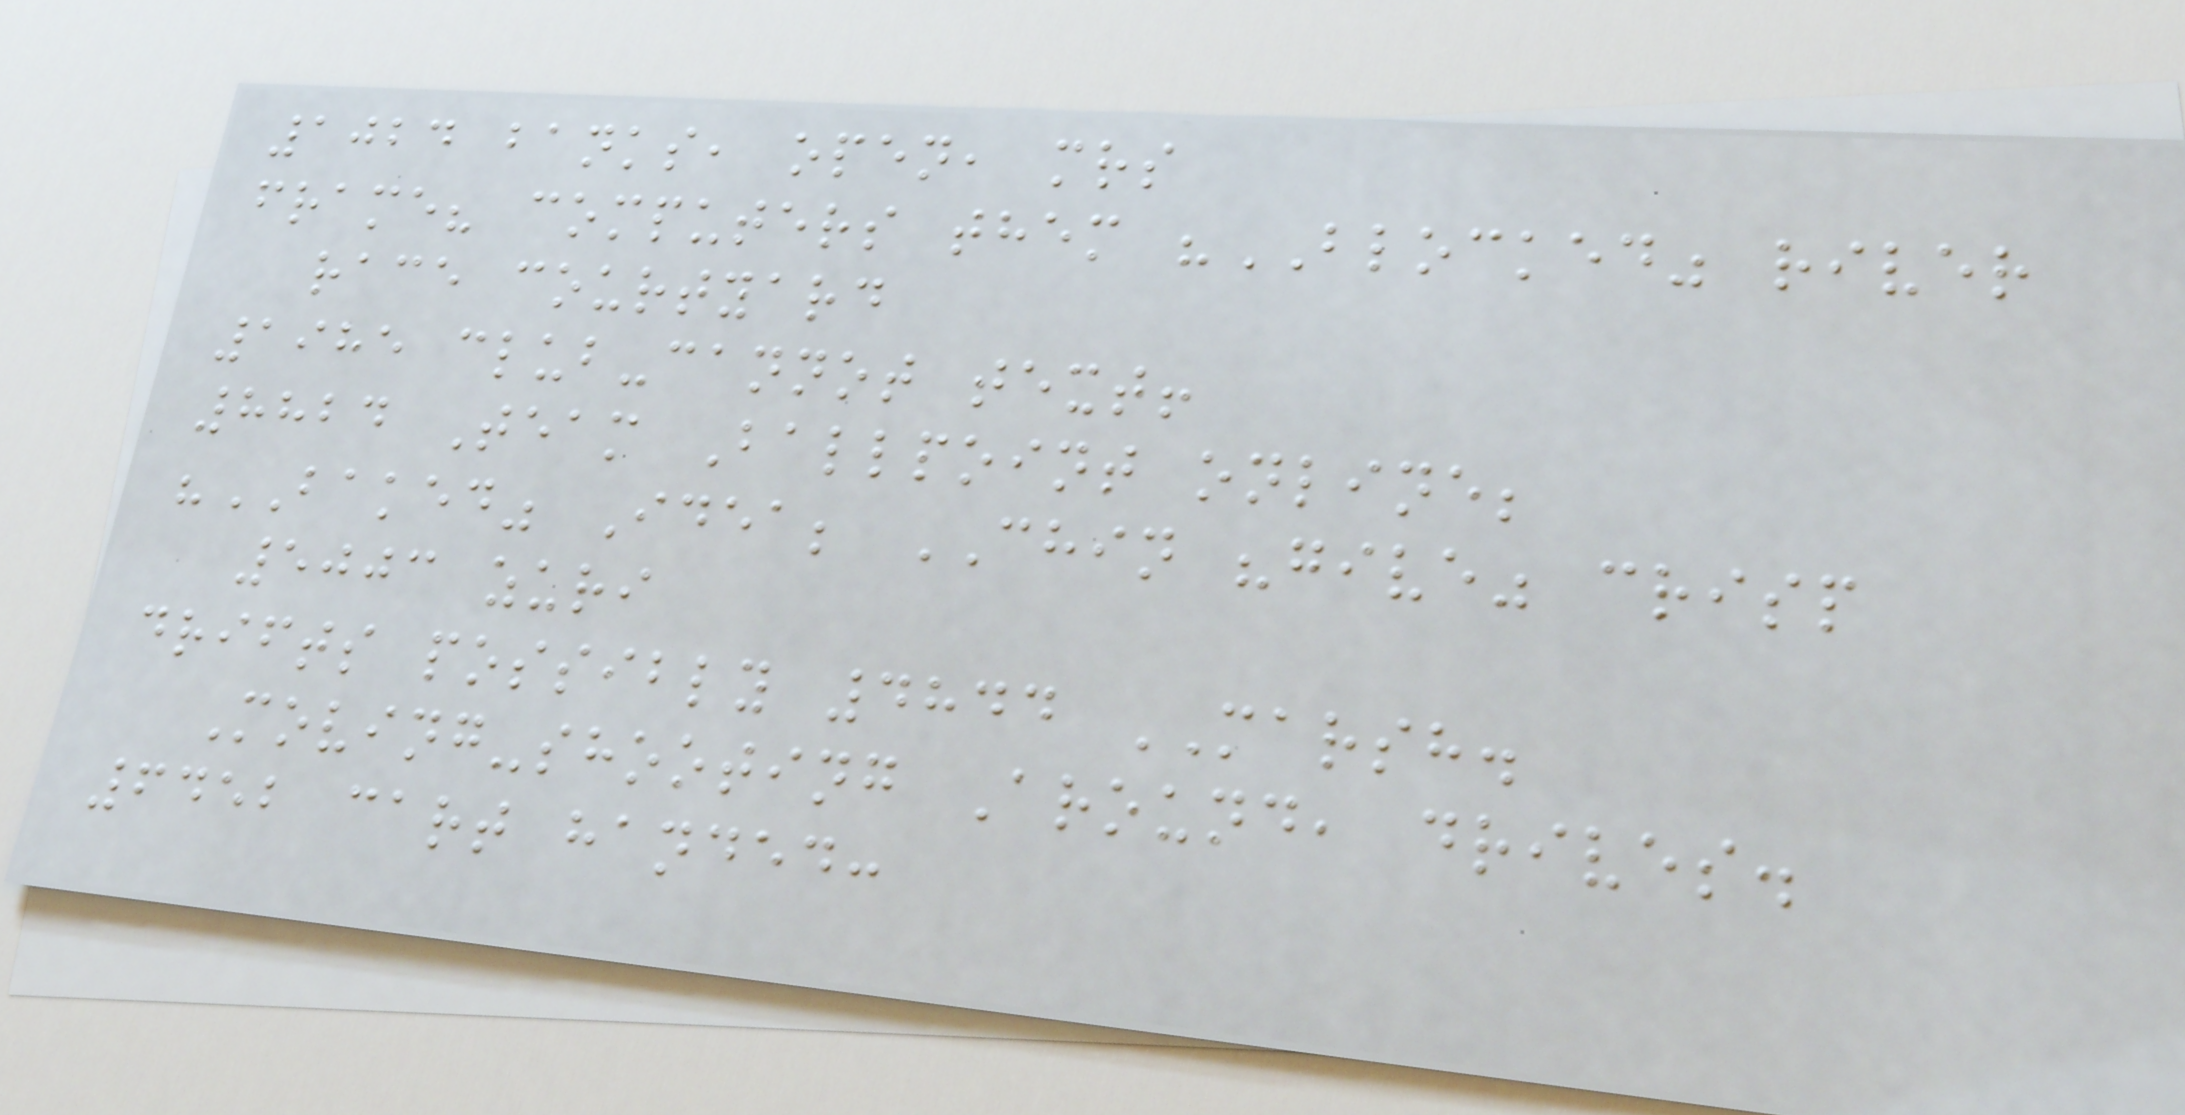1024 banks, open, mrs
frame? computers them "BLOCKED" river
race courtyard
1985 club-cannot text!
8824 Team Ballpoint online;
"BAKED" Idea; CHIN "give" crisp
5003 zuri
drifts possibly 4844 MARSH.
Moving-shooting Around, drives.
6452 cart handed:
